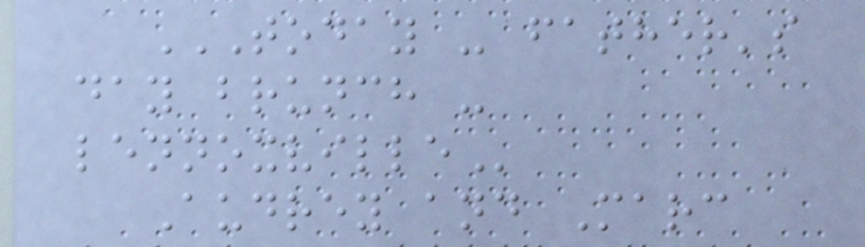TODAY - FATHER'S
DAY BRUNCH -
LENNOXVILLE
Audrey and Marc
